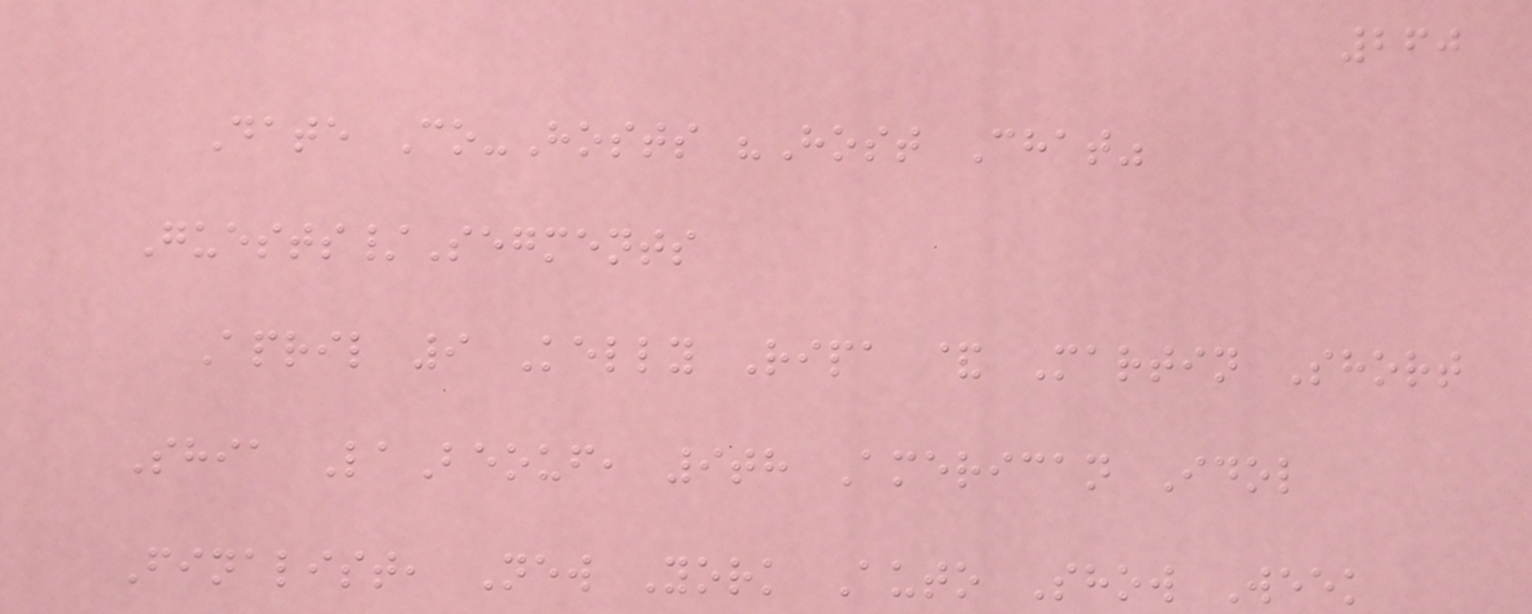260
Date Co-Hosts "Host Chat"
Guests/Segments
April 9 Kelly Ripa & Martin Short
Shia LaBeouf, 9th American Idol
Finalist, New York Auto Show Week
